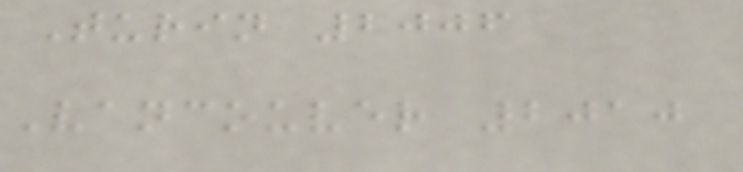Turin 2006
Vancouver 2010
